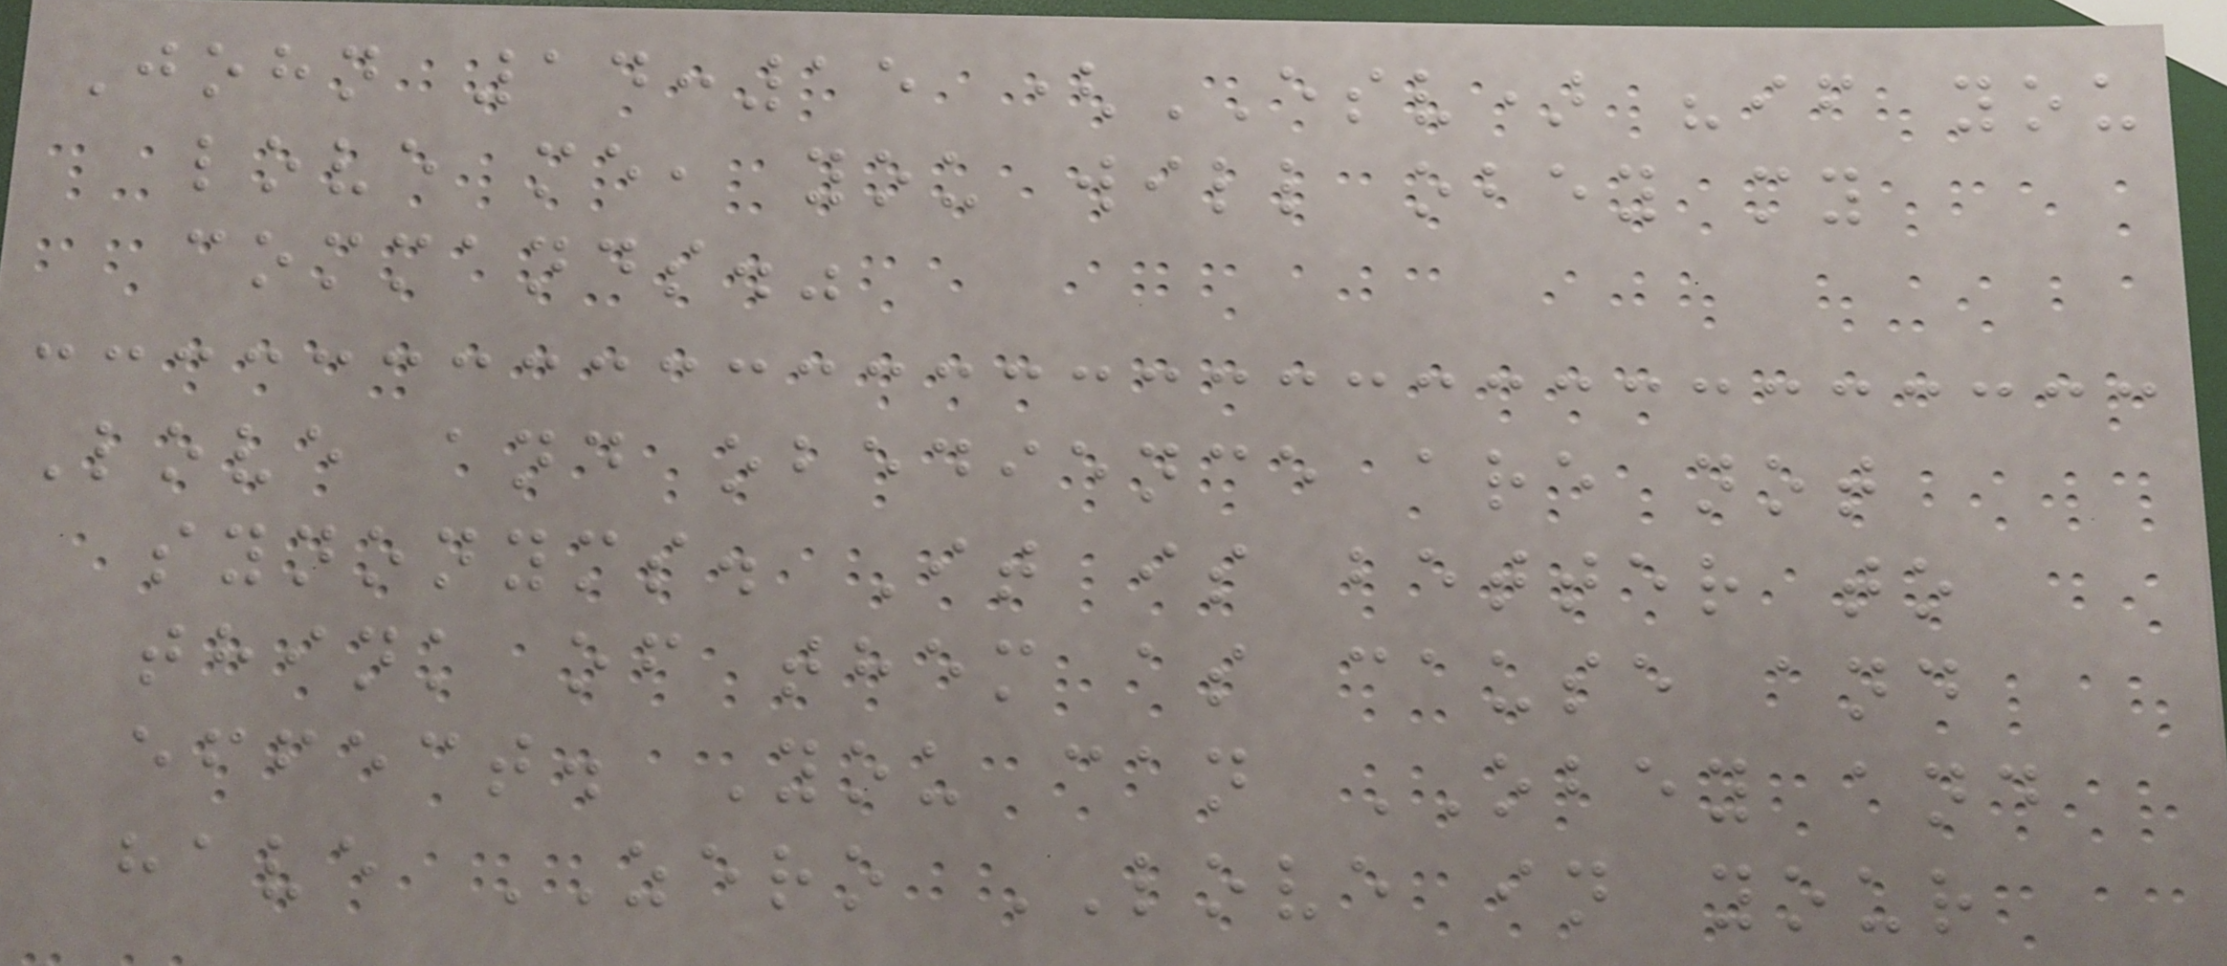John 14:15 (ESV) "if you
love me, you will obey my
commands."
Love and obedience are not
synonyms. It is better to
think of them as cause and
effect. You can OBEY and
have ZERO LOVE in your
